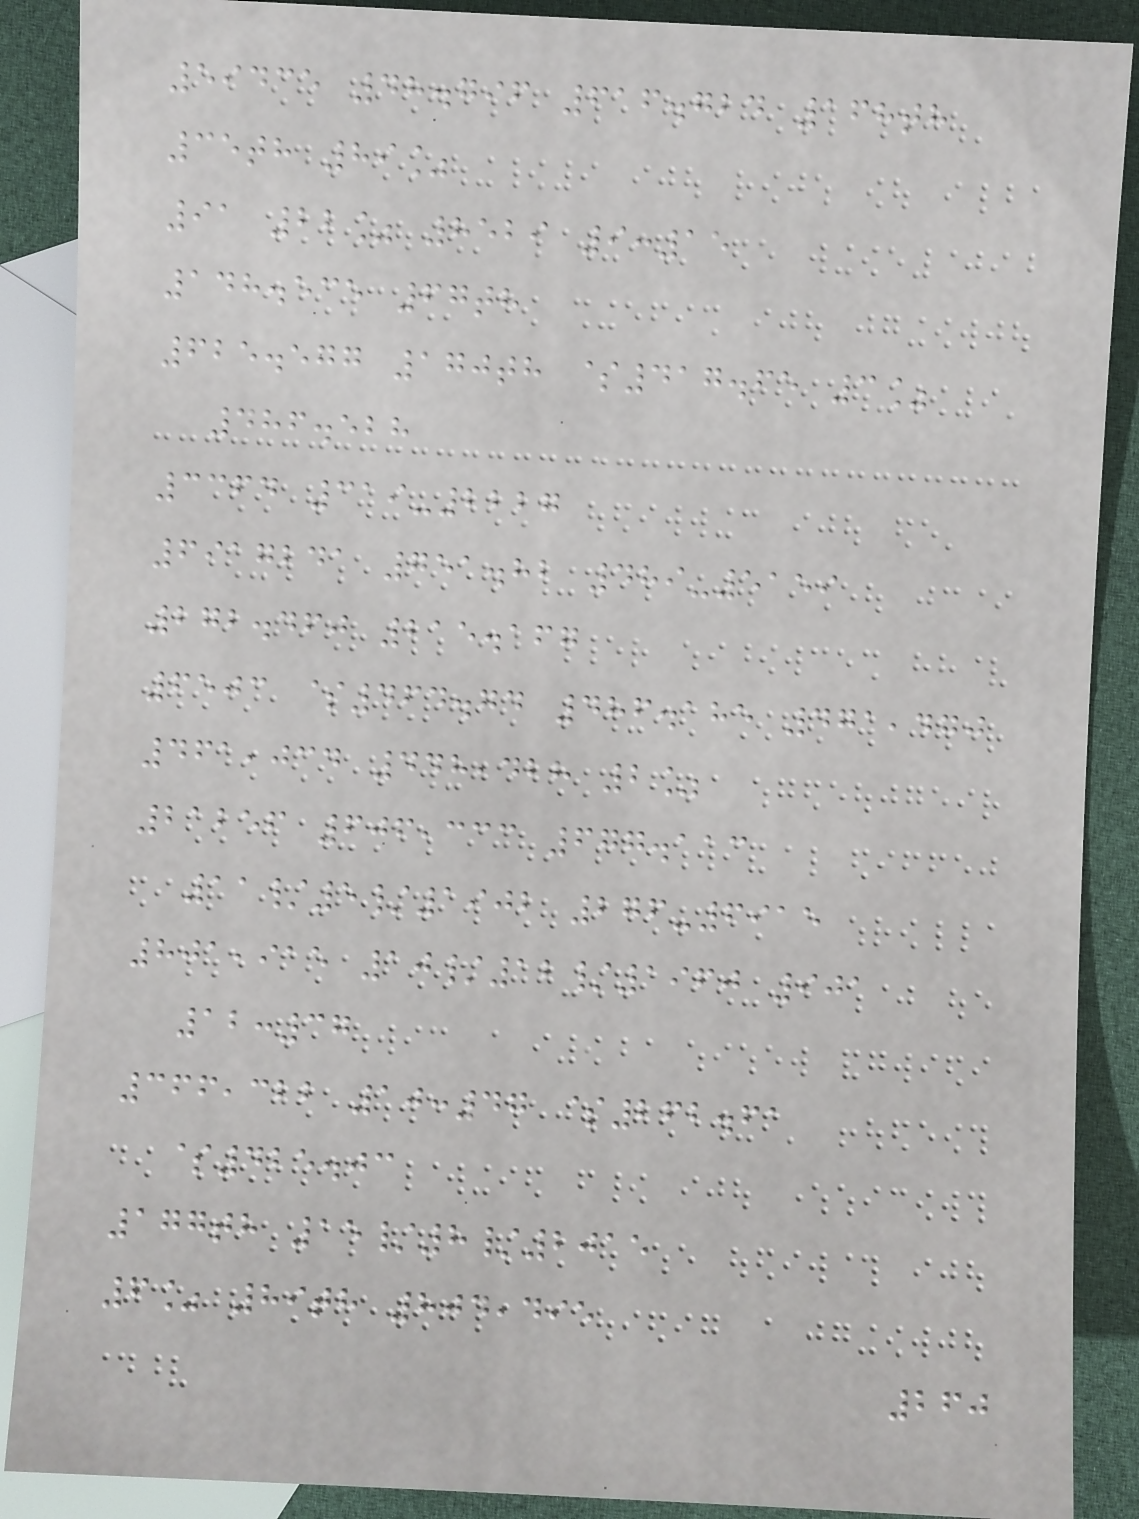59435 48.796 616.724 168th
35th 89%
91 22% 8529 9:15
148.535 67th
625.577 170th $417.65 3%
486.528
3364 319-2227
6917241 751.82 489-5159
272.460 215.167
6503 $464.74 486.185 471,470
461,034 448,428 2%
21256 606,333 677.113
11/5/1902 276-6915
801,915 10/12/1960 901
12:37
366,322 10:47 $262.61
$425.03
177th 15/8/2015
6% 89th 804,495
260
